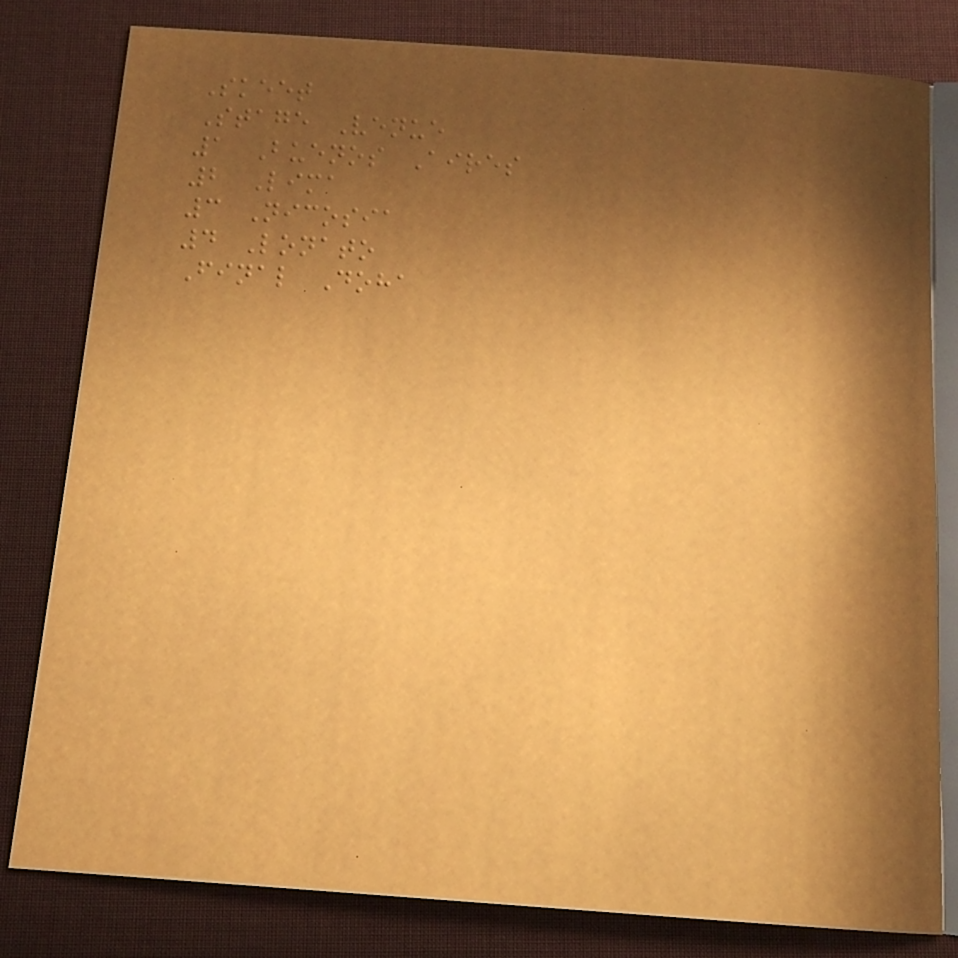Skeet
Stage Venue
1 Buenos Aires
2 Lima
3 Nicosia
4 Lonato
Final Doha
